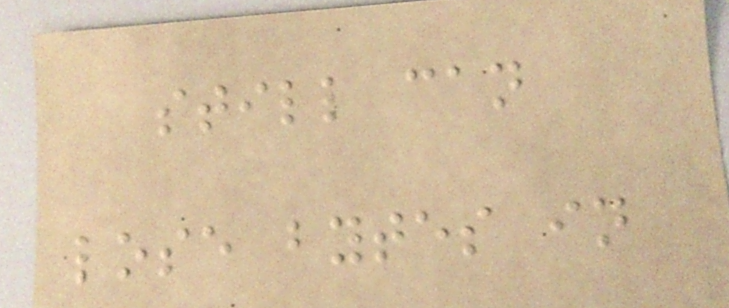still can
lose bytes in
